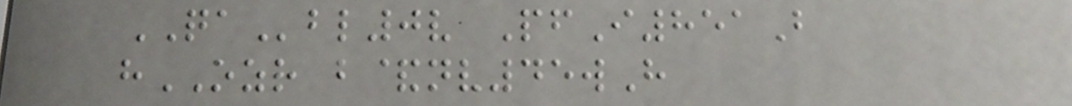QAbl0v PfI851B
hOZR b&nv45wH
